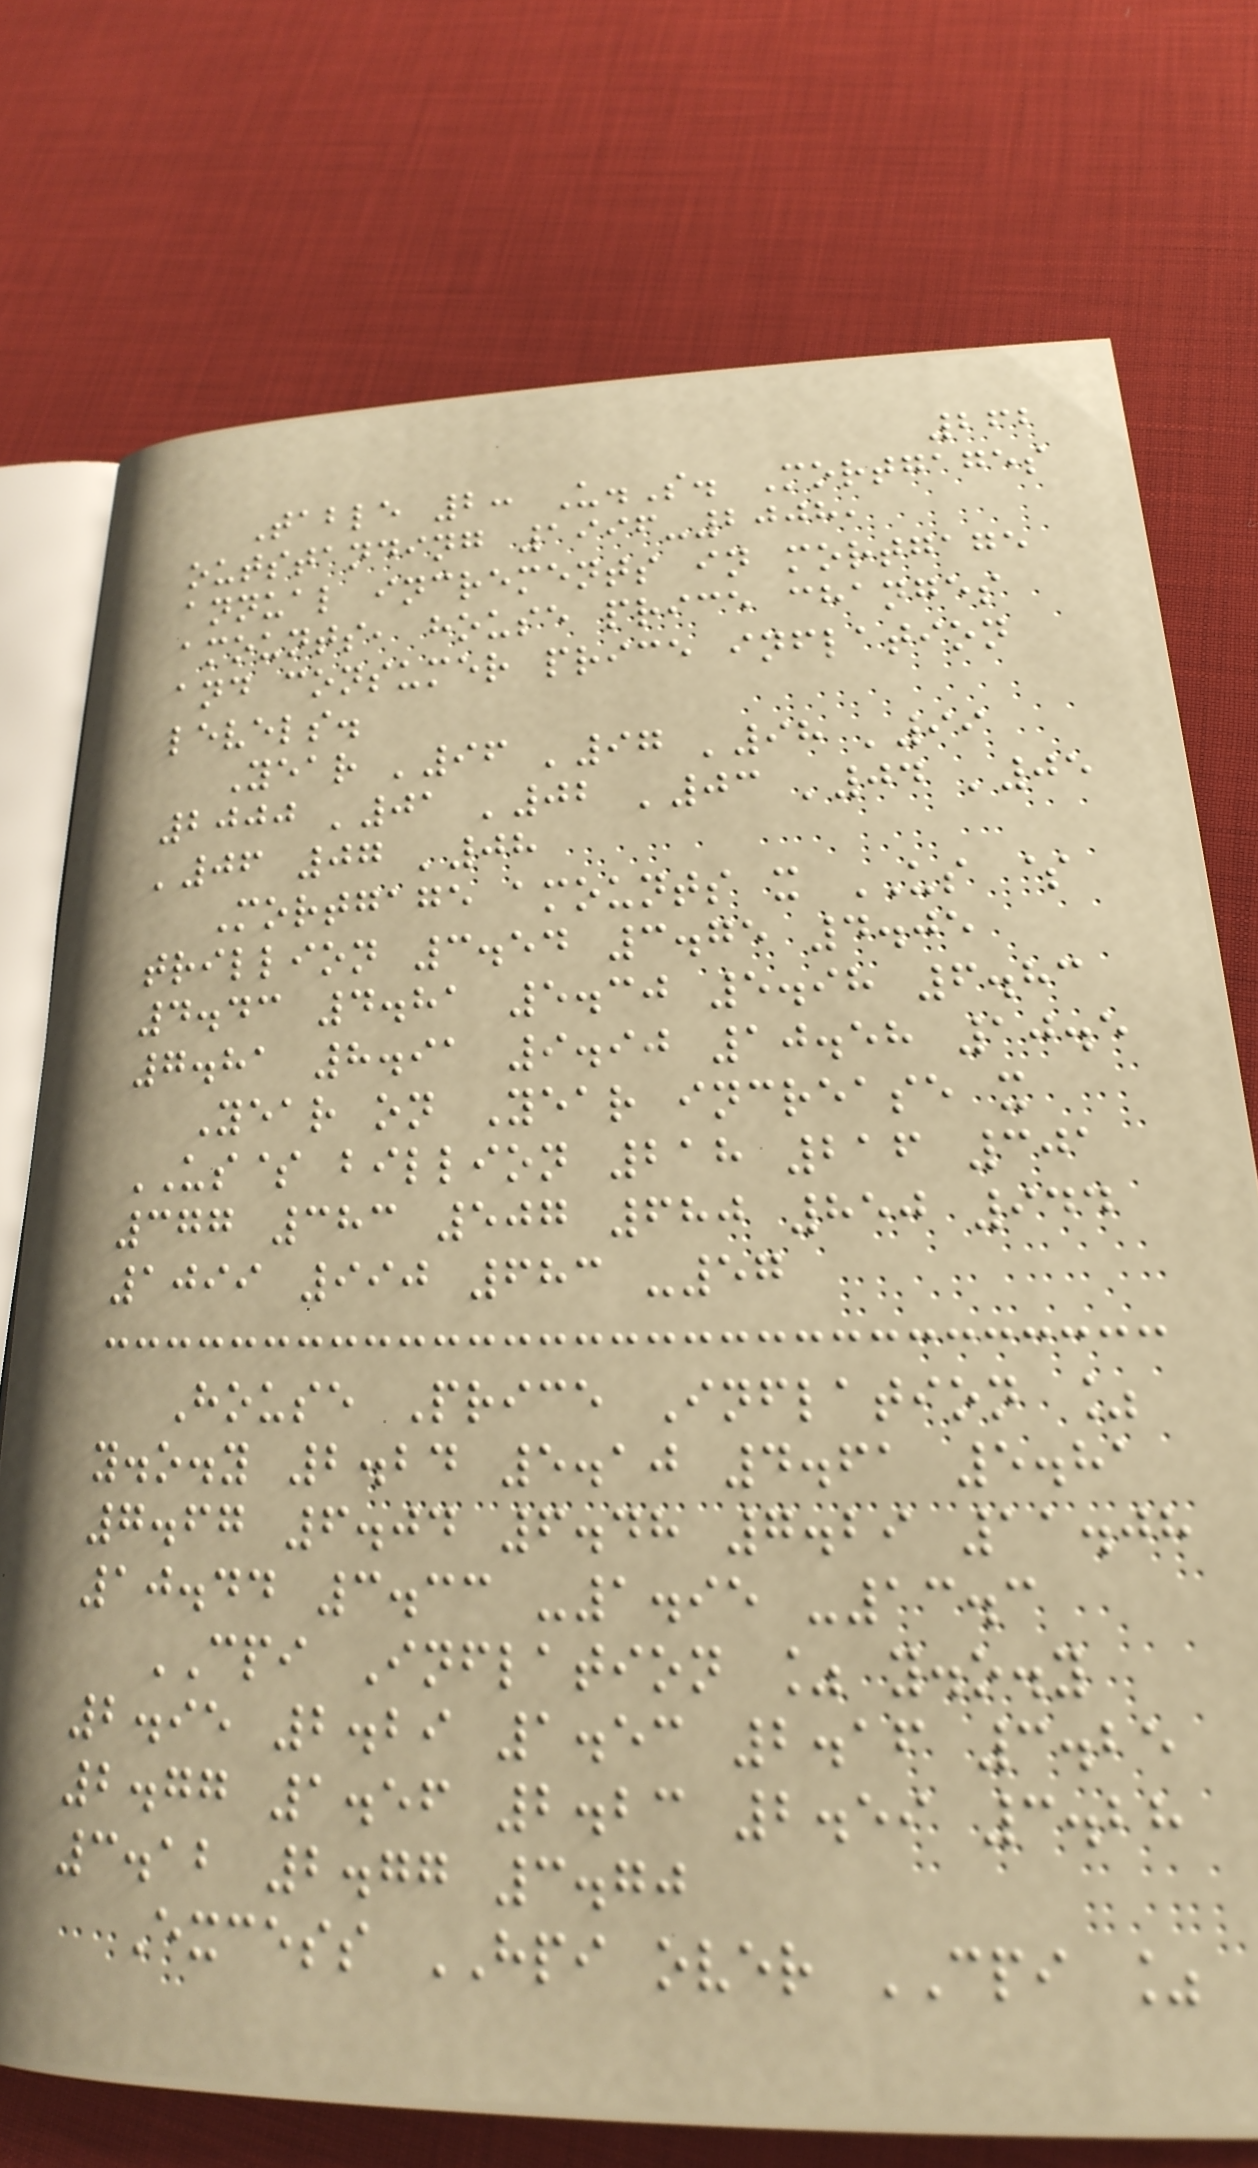262
Table 2: U.S. Mortgages
outstanding 1996-2008,
annual increments in mortgage
amounts, house price changes
and consumer price inflation
levels.
Year '96 '97 '98 '99
2000 '01 '02 '03 '04 '05
'06 07 '08
Mortgage amounts x US $
trillion 3.54 3.75 4.05
4.43 4.81 5.30 5.98 6.83
7.81 8.91 9.90 10.58 10.5
Year on Year increase x
US$ billion 218 216 301
377 383 507 680 850 944
1099 990 683 -57
House Price Inflation %
y.o.y 2.24 5.10 4.61 5.81
7.67 6.04 6.48 7.29 11.08
10.44 3.33 -1.95 -13.3
CPI Inflation % y.o.y
2.95 2.29 1.53 2.16 3.25
2.77 1.56 2.23 2.59 3.28
3.12 2.77 3.70
Excess HPI over CPI %
